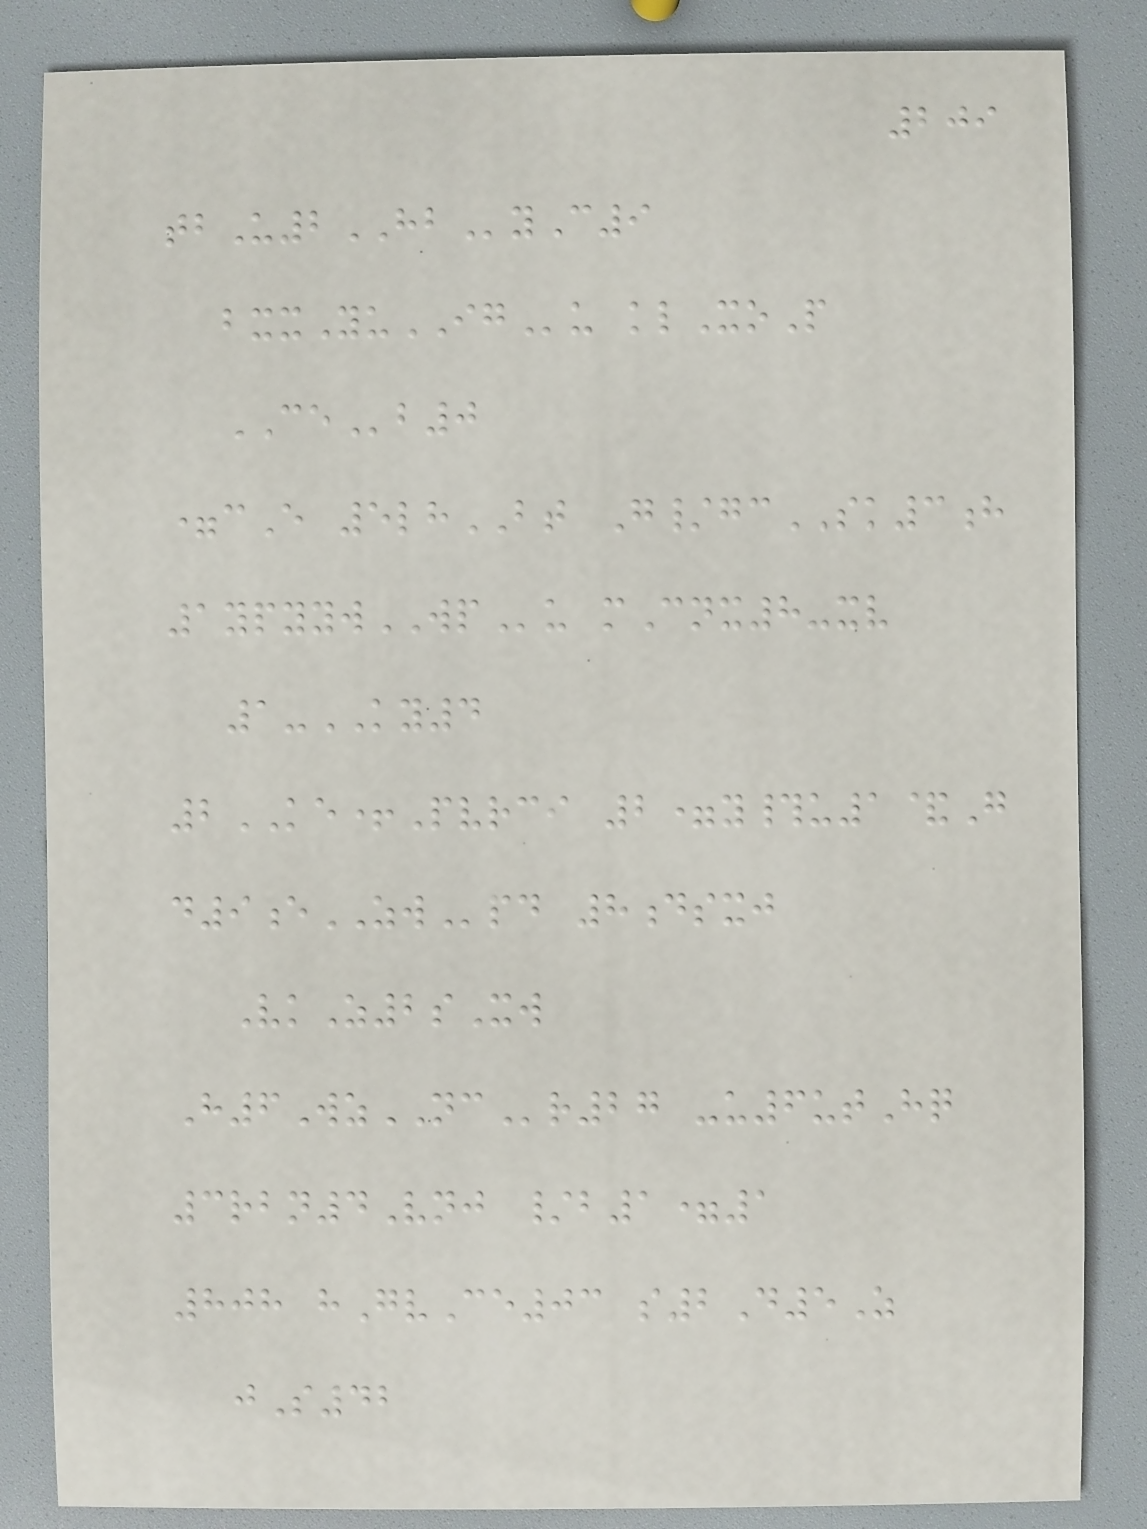209
tbU2HByC9
bxxYuIGu klXoP
CEb0
=cE 5lhBT G/gcSK3h
1ypyywWPu mCnx8-xv
1-KY4
2KE+Pvrci 2=y#u1&G
d9eZWpd 8dsxj
VkZ2sXw
H6WzNCr27 -u6utHq
3rbn4Vnj /b1=1
808 hGvCe03 s2D5Z
jS42
